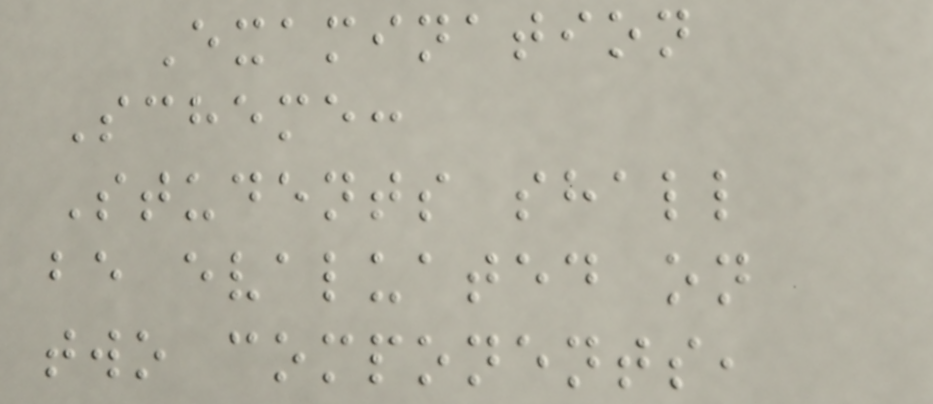Examination
Scheme:
Students shall
be evaluated on
two components,
